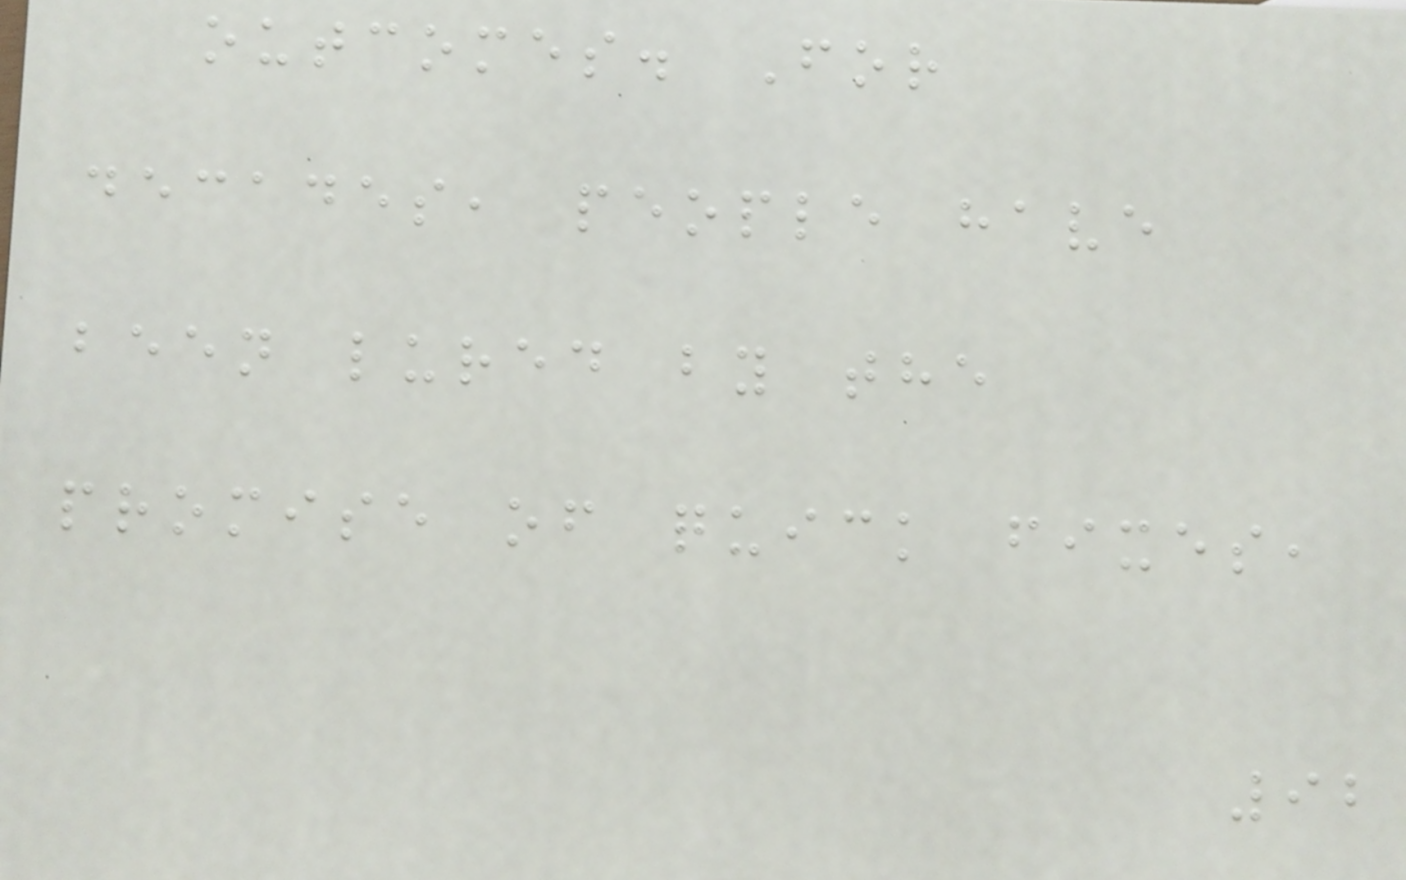outcomes. For
decades, people have
been lured by the
promise of quick fixes,
92
